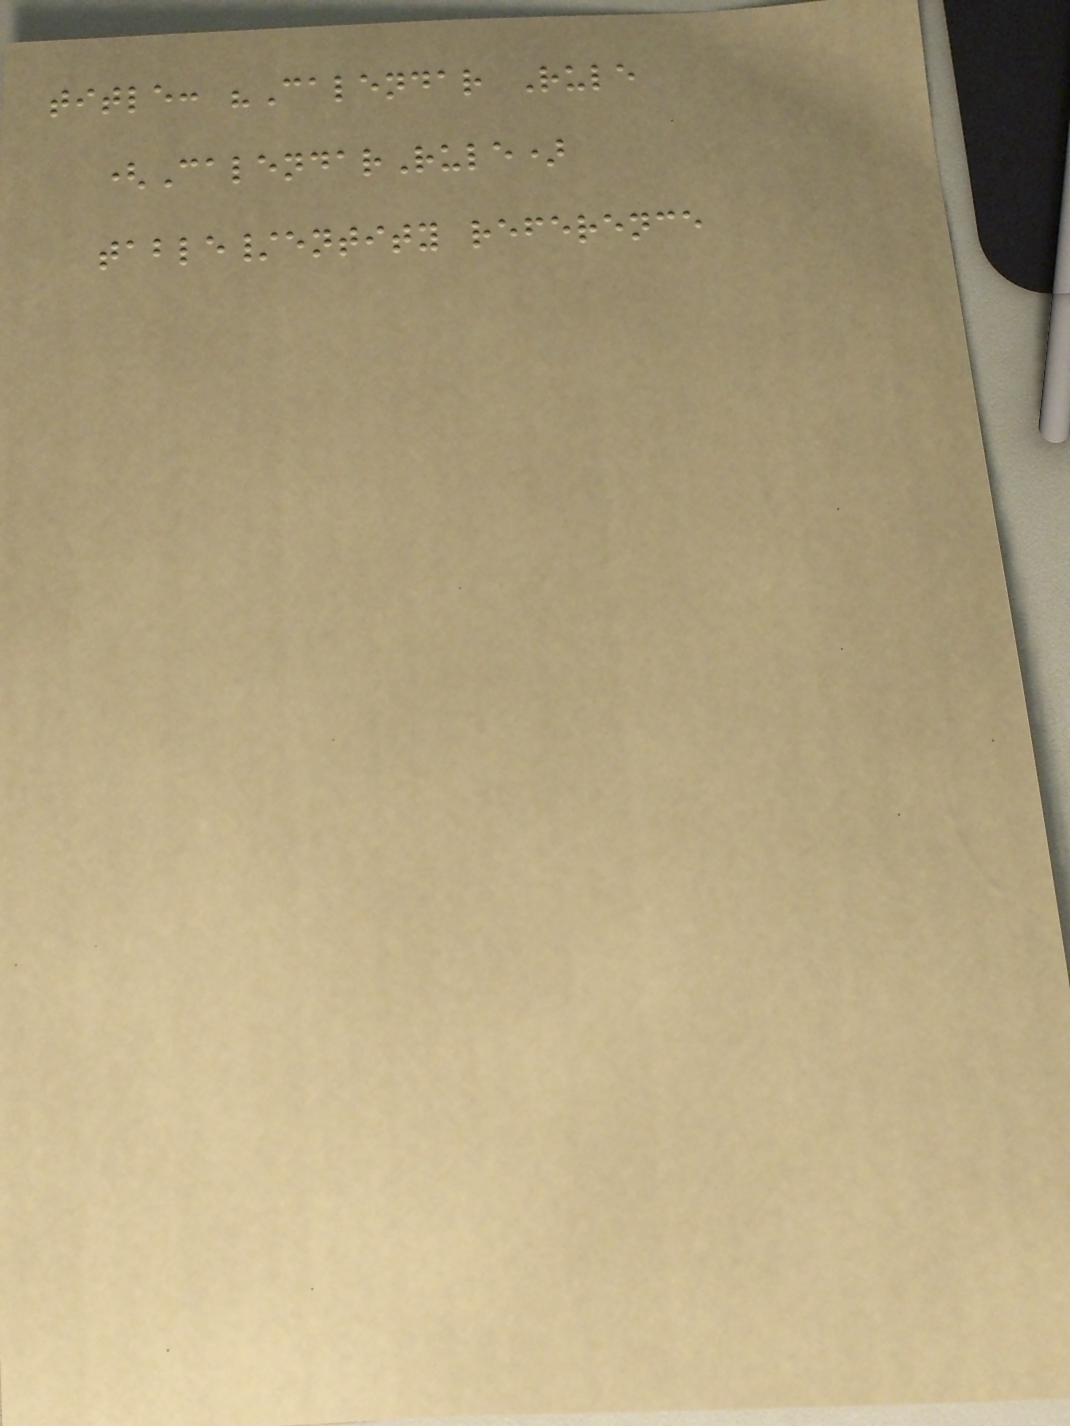title: "Calendar Rule
(CalendarRule)
table/entity reference
